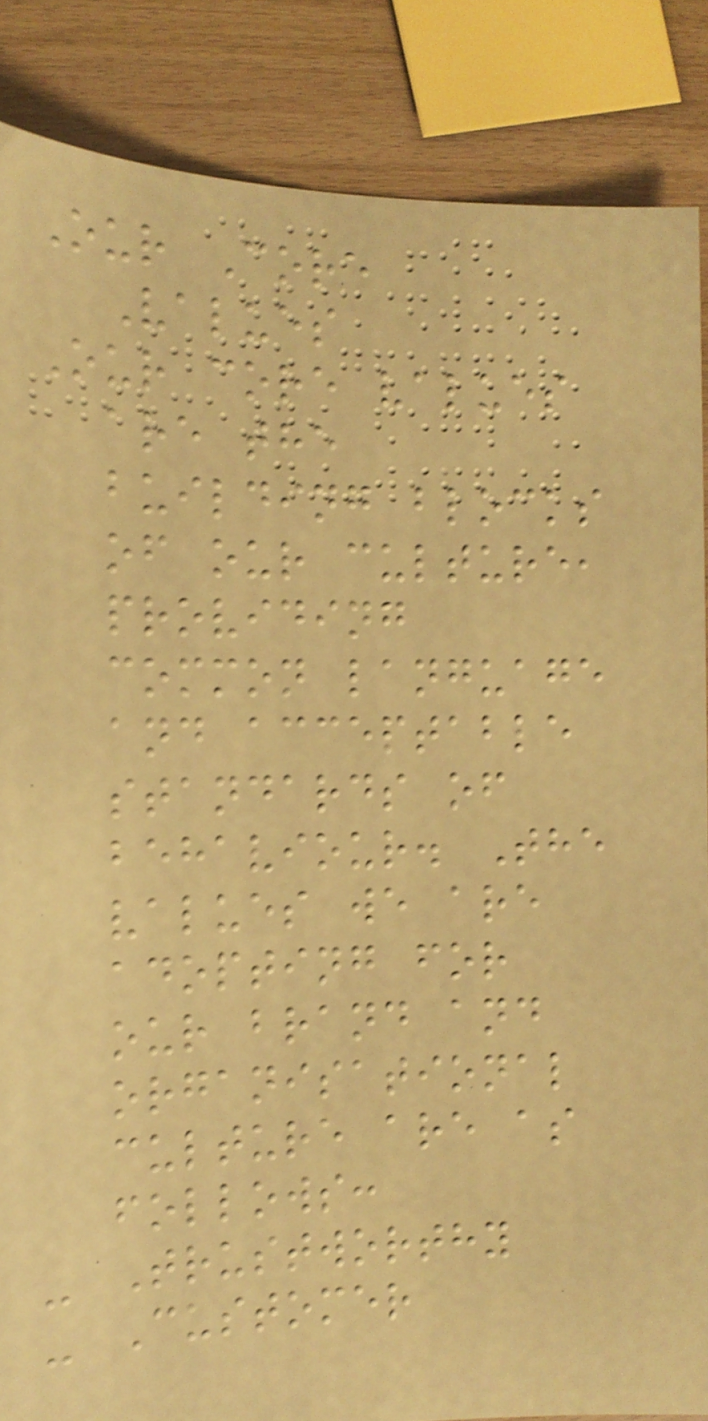Our Core
Values
Our core values
are the
building blocks
of our culture,
providing
common language
and acceptable
standards of
behaviour. The
values we are
adopting for
our brand and
organisational
culture are as
follows:
- Trustworthy
- Customer
